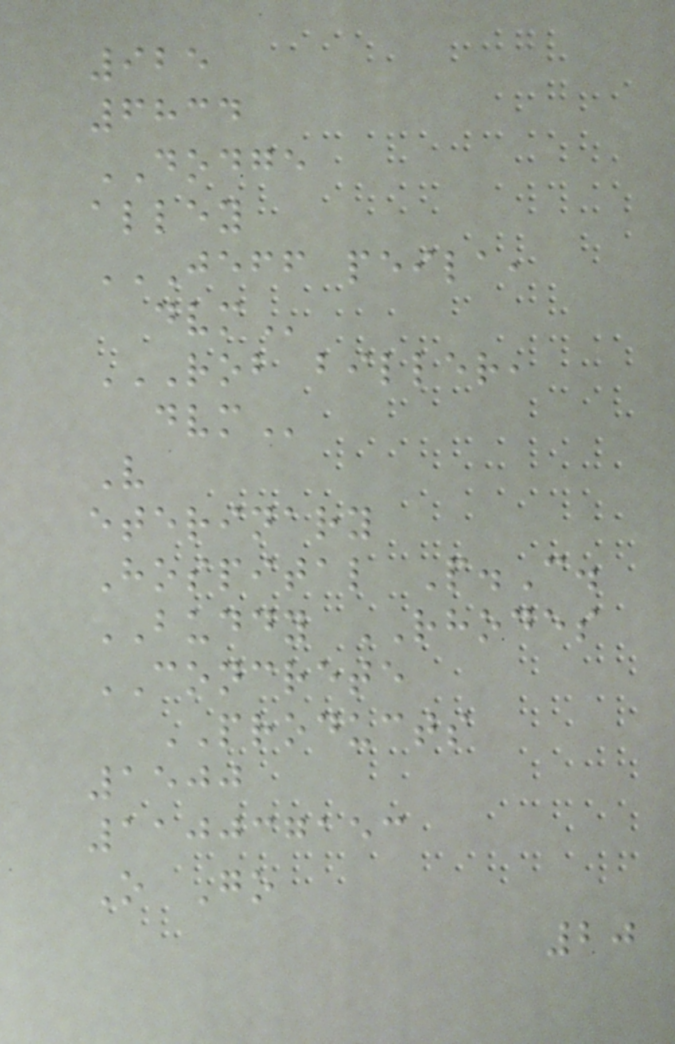925
6834
DODGE
alley
JEFF PEILA,
DVM
ROB BILLER,
DVM
V
eterinary
Hospital P.C.
BUDDY RHODES
CONCRETE
PRODUCTS
1500
110037153
O Go
20
